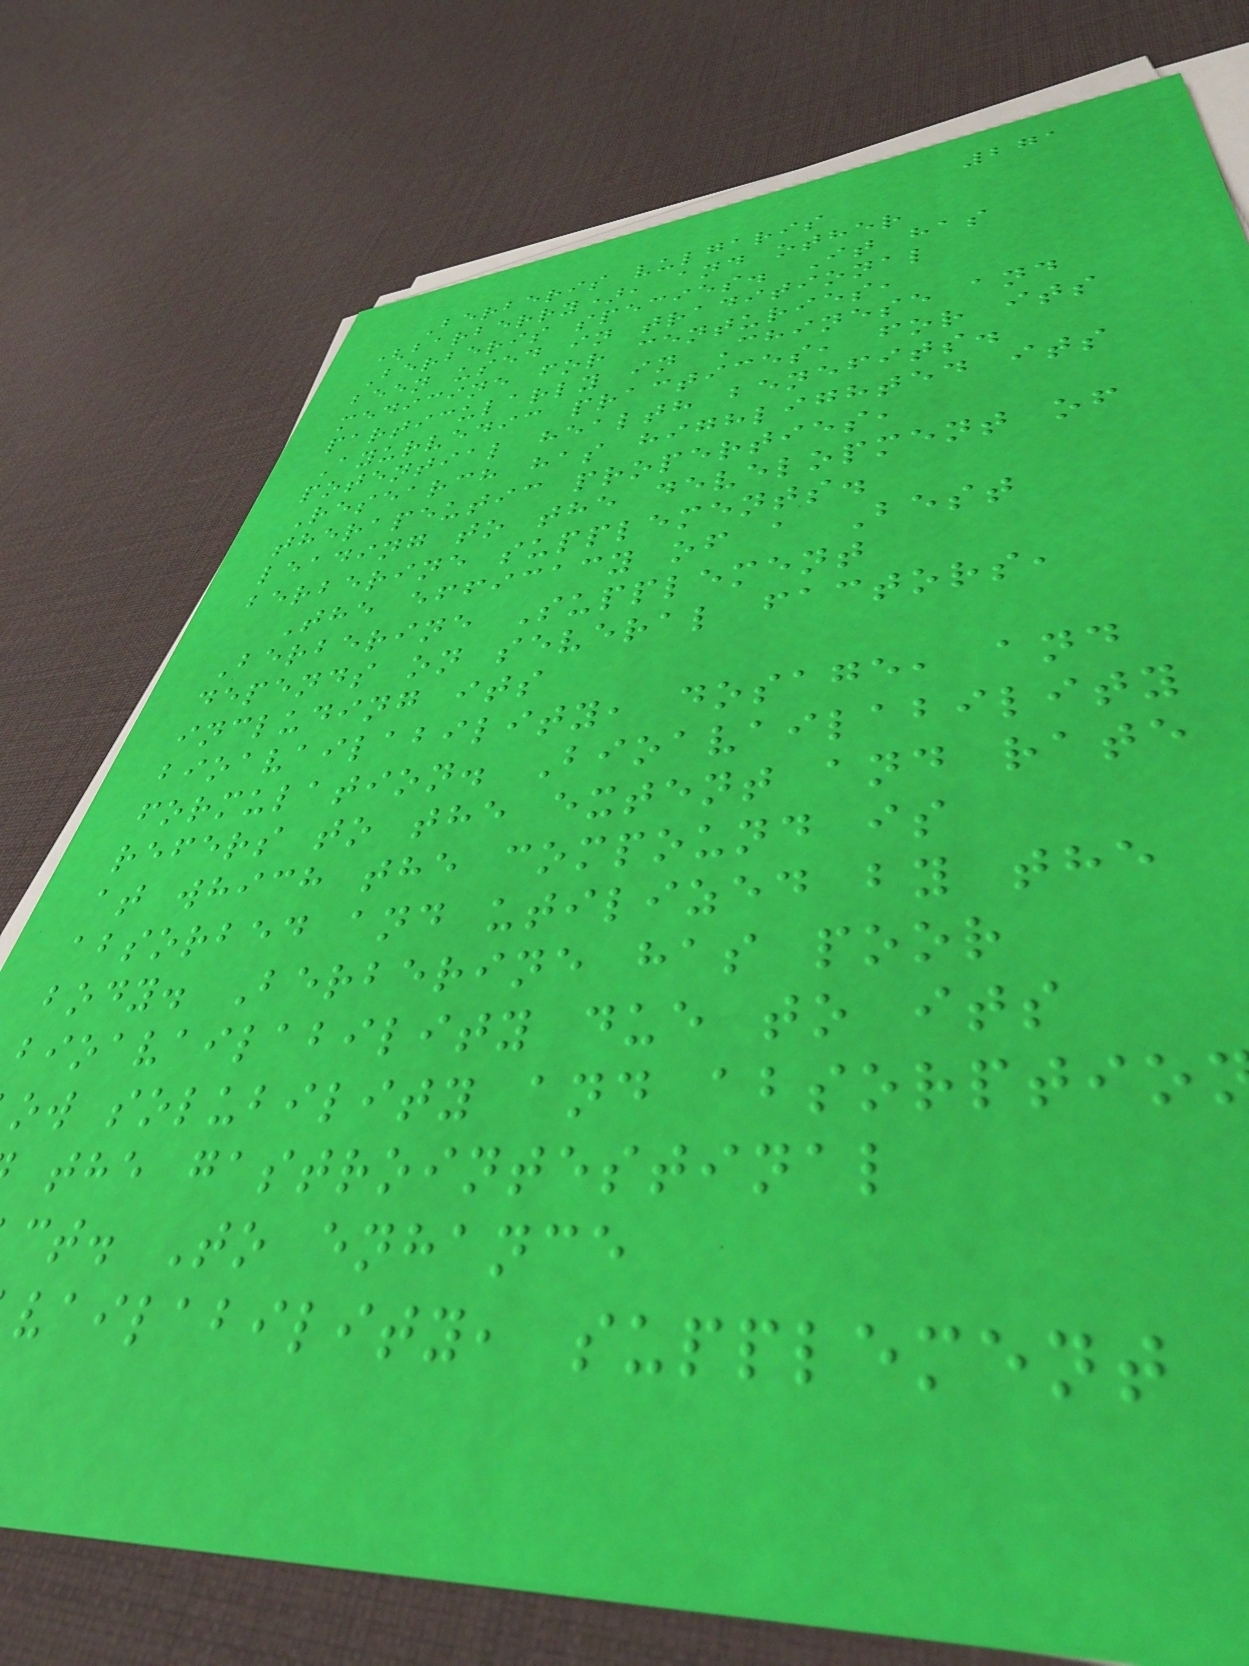271
Berberis vulgaris
(barberry), and other
Berberis species. It has
been used in traditional
medicine for centuries,
particularly in Chinese and
Ayurvedic practices, for its
potential health benefits.
Research has highlighted its
therapeutic properties,
leading to the development of
berberine supplements.
The efficacy of a Best
Berberine Supplement
depends on several factors,
including its
bioavailability, dosage, and
formulation. Bioavailability
refers to the extent and rate
at which the compound is
absorbed and utilized by the
body. Berberine has poor
bioavailability due to its
ow solubility and absorptio
the gastrointestinal
ct. To enhance
vailability, supplement
